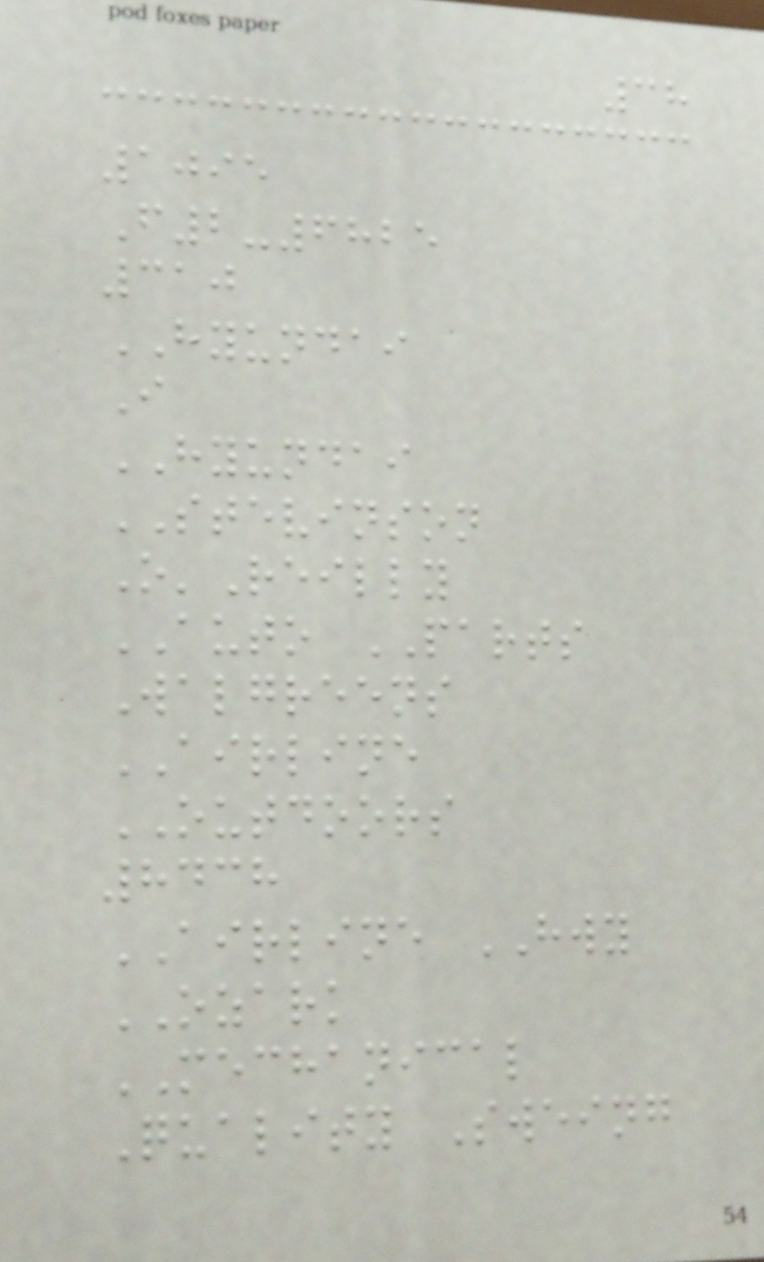38
1095
F2-6825
310
HYUNDAI
I
HYUNDAI
STEVINSON
O'Reilly
AUTO PARTS
Walgreens
AIRLINE
OUTDOORS
8438
AIRLINE HWY
OZARK
MECHANICAL
Quality Sweing
